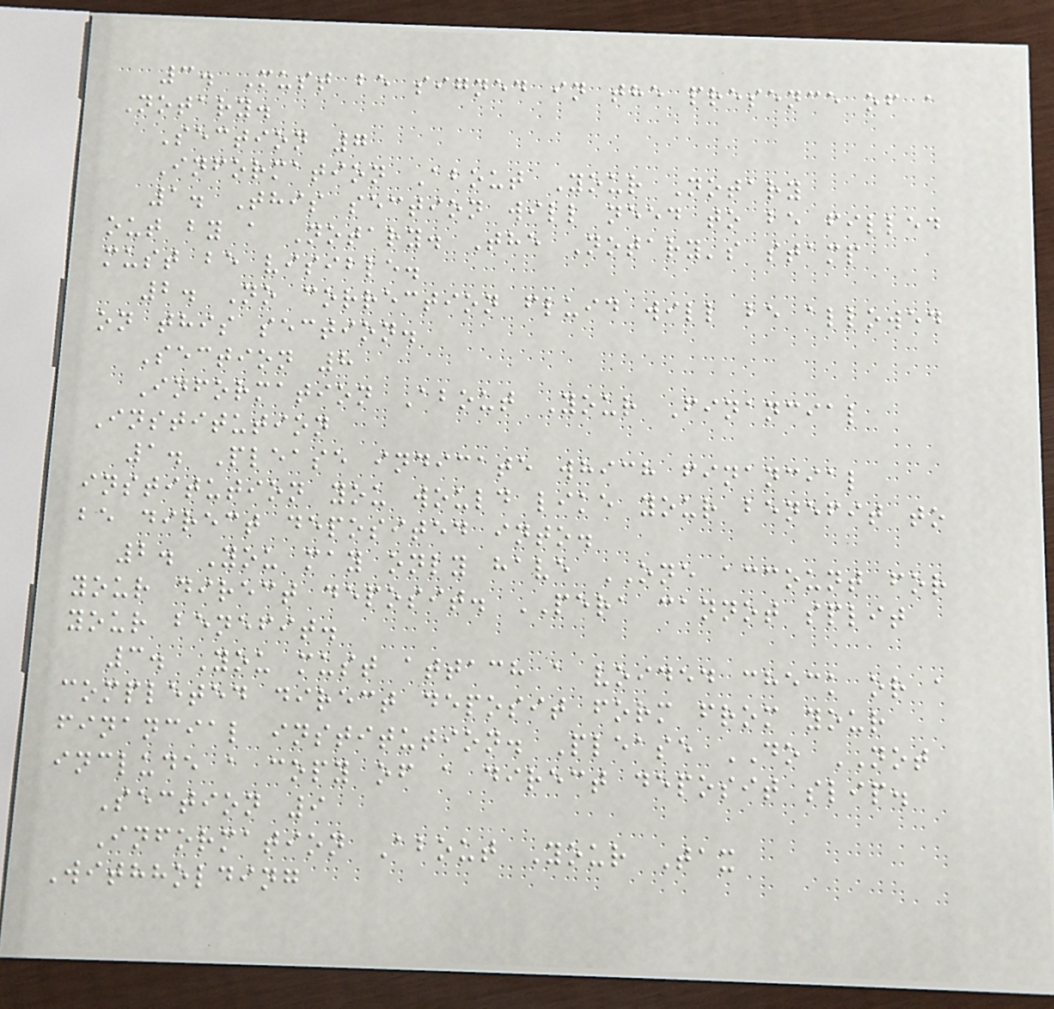3. Must be signed in the presence of a
Notary.
Section 7
Information About Your Notary
1. This section will need to be filled
out by a Notary. The Notary's stamp
must be visible.
2. No correction fluid will be allowed
on this section.
Section 8
Information About Your Financial
Institution
1. Please indicate which financial
institution you would like your benefit to
be direct deposited into.
2. You may only have ONE account for
your direct deposit. PERA cannot split
your benefit.
3. You must attach a voided check or a
completed direct deposit form from your
financial institution. Please DO NOT
include a copy of a direct deposit slip.
Section 9
Information About Your Tax
Withholding
